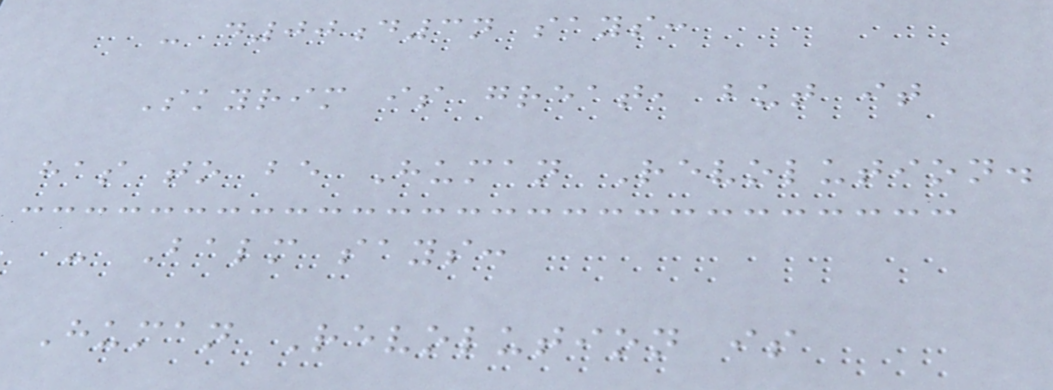- d00d3n says:
Skyrim is great, but it
has to be Human Revolution.
- Balm says:
Human Revolution is
